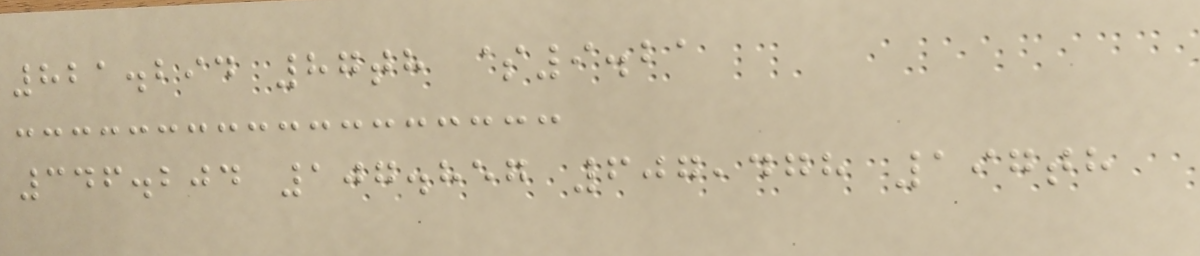821.294 87th $9.21
346.204 107.857 607,478 197th
